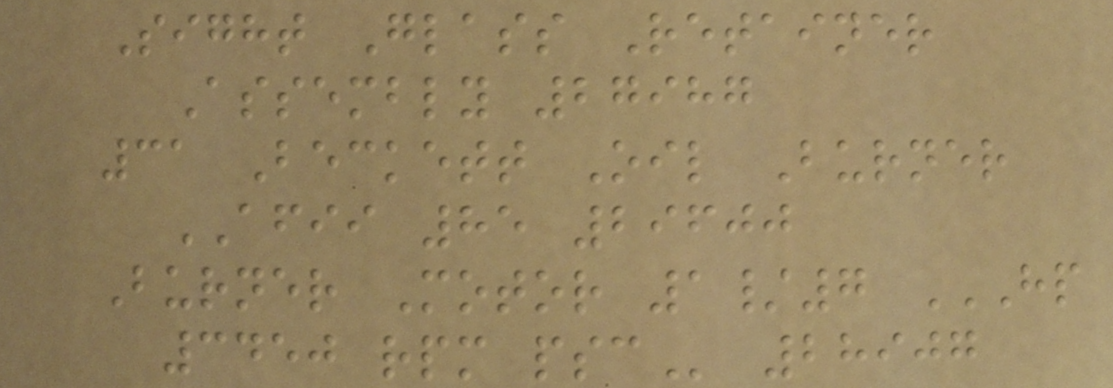Sight Glass Retainer
Assembly 27987
31 Beckett Oil Burner
AFII 85 29600
Burner Motor 1/7 HP
3450 RPM PSC 28907
